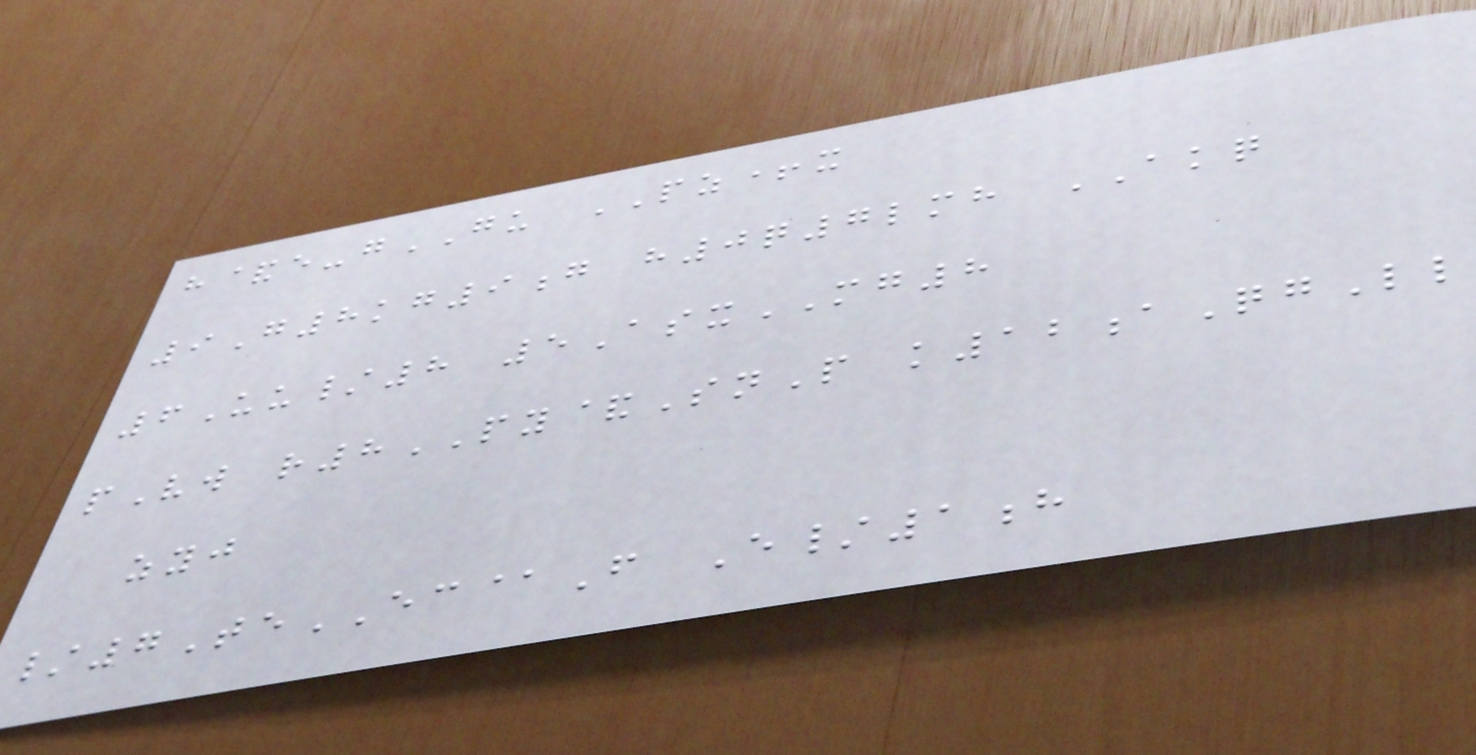h&e-gGU PZ+x
9G8kg9g h0q7lmh AKQ
6Uu/8 5AsxMG8
pVw r8PY&SnP k12aQgLl
zyj
/7TeEC@F E/1h
